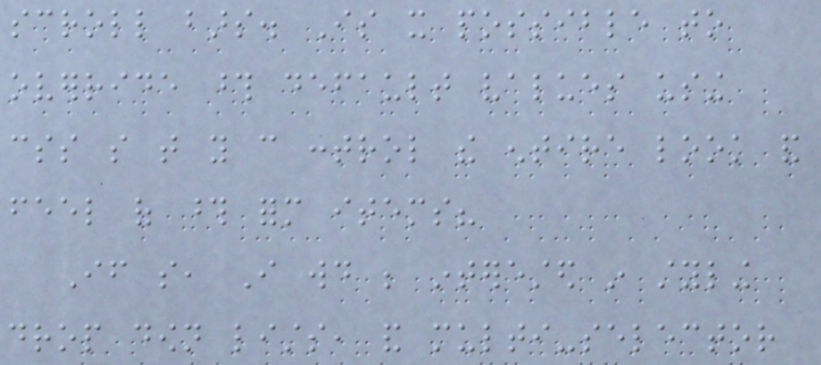scroll bars. Is it possible to
override those default values using
css so that you can control the entire look and
feel of those form items?
If so, I would be interested in styling
drop down lists, and multi-selector
